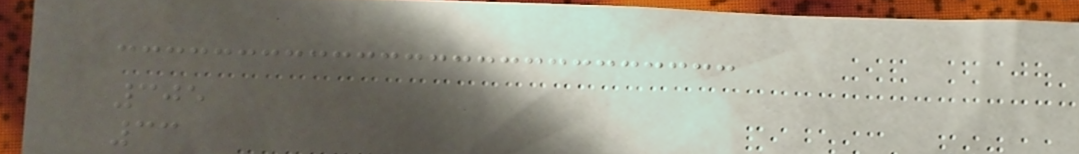305
33
